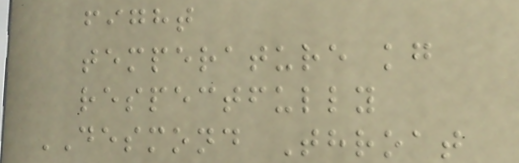fight
temperature kg
respectfully
DESMOND Throat
